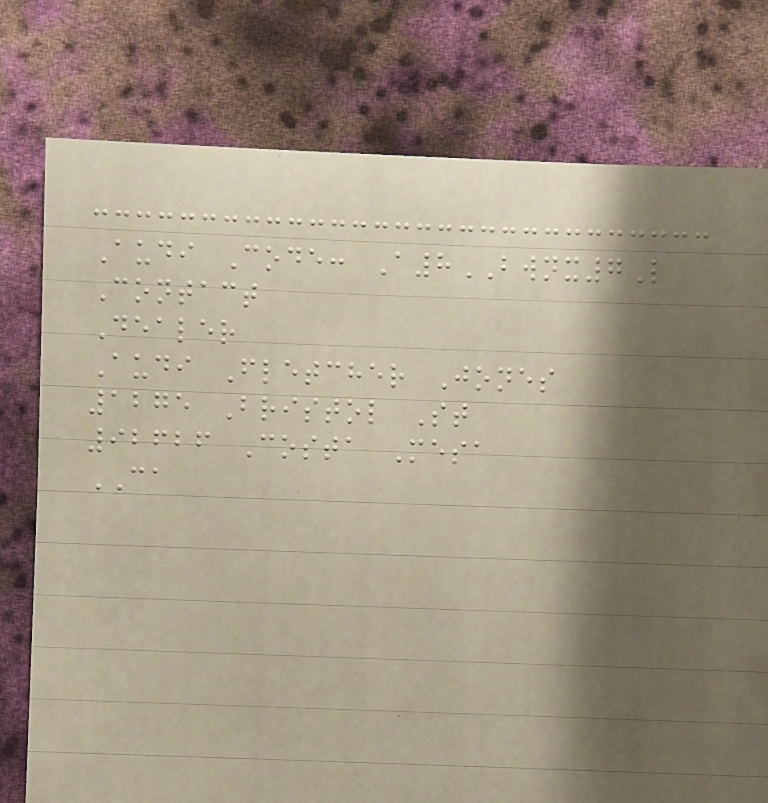Audi Code: A8BWNX7L
Contact
Dealer
Audi Fletcher Jones
1275 Bristol St
92626 Costa Mesa
CA
